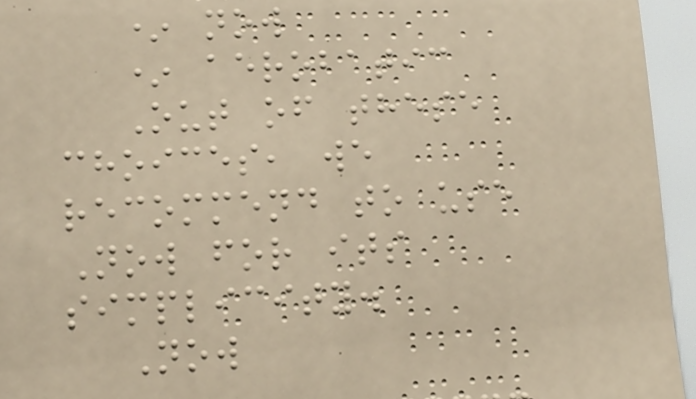* now
* aerobatic
Out of these
choices, we
recommend to use
Now for its
simplicity.
Now
